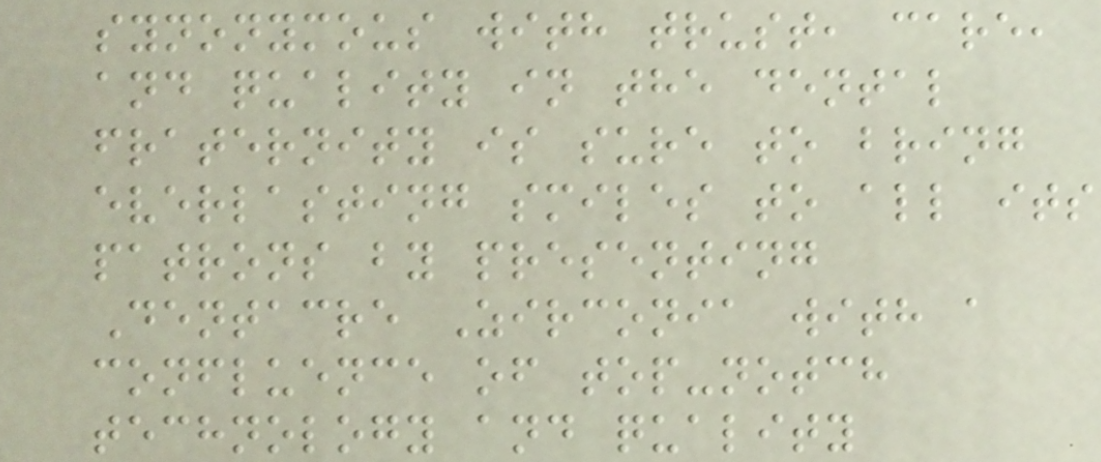synonymous with trust, care,
and quality in the dental
fraternity is sure to bring
everlasting smiles to all its
patrons by presenting
Dentacre Zirconia with a
confluence of top-notch
technology and quality
